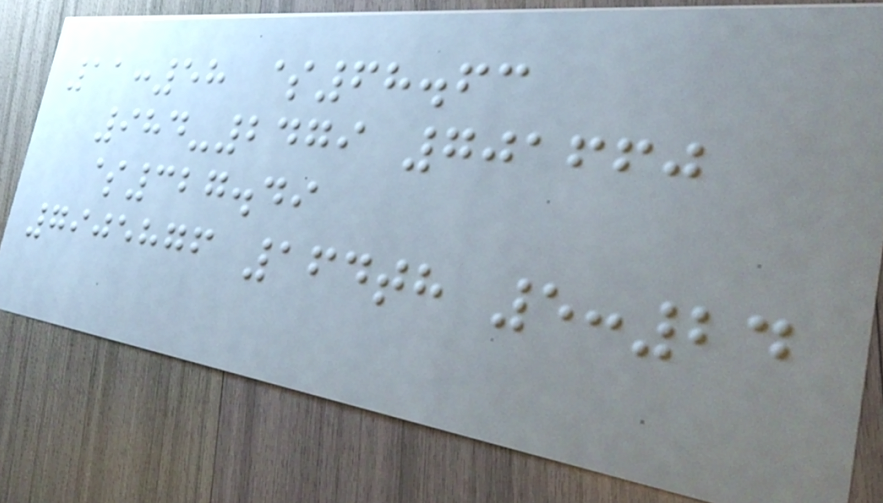11:58 $68.63
984-2479 701660
$327.49
7905876 164th 5:24
